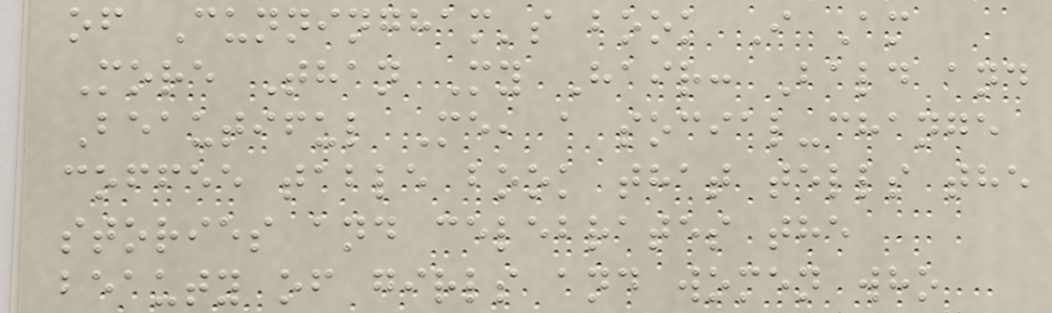of Cunningham's book I Am
More Than My Hair: Bald and
Beautiful Me, a social-change
coffee table book that tells the
stories and celebrates the
beauty of girls and women who
